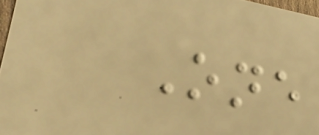One
